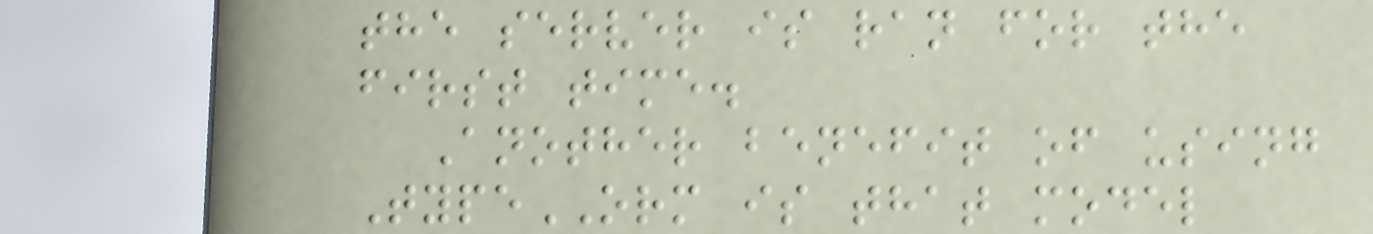the server is ran for the
first time.
Another benefit of using
TypeORM is that model
